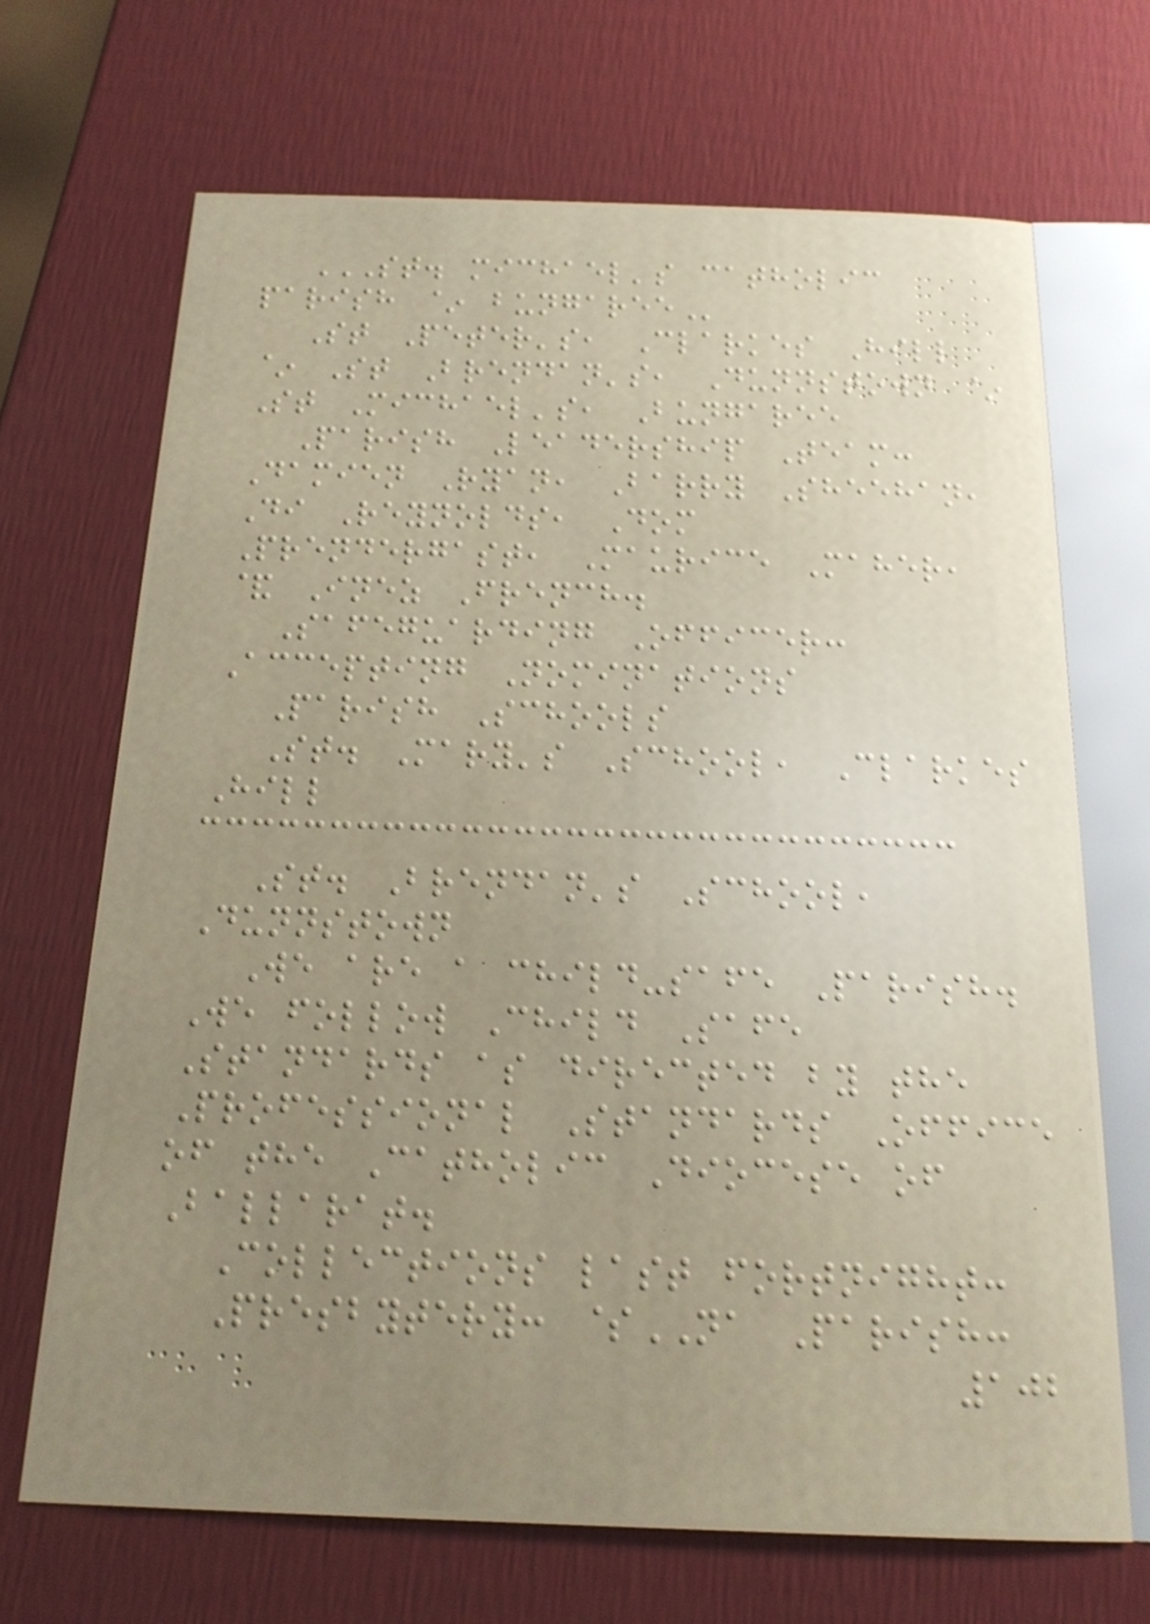ST. MICHAEL'S CATHOLIC
PARISH ~ BUNGAREE
St Peter's, Clarkes Hill
~ St Brendan's, Dunnstown ~
St Michael's, Bungaree
Parish Leadership Team:
Damien Ryan, Barry Sheehan,
Di Reynolds, Dom
Prendergast, Maurice Maher,
& Inez French.
Safeguarding Officer:
Accepting Nominations
Parish Schools
St. Mary's School, Clarkes
Hill
St. Brendan's School,
Dunnstown
We are a child-safe Parish.
We follow Child Safe
Standards as directed by the
Professional Standards Office
of the Catholic Diocese of
Ballarat.
Collections last fortnight:
Presbytery: $NA Parish:
102
